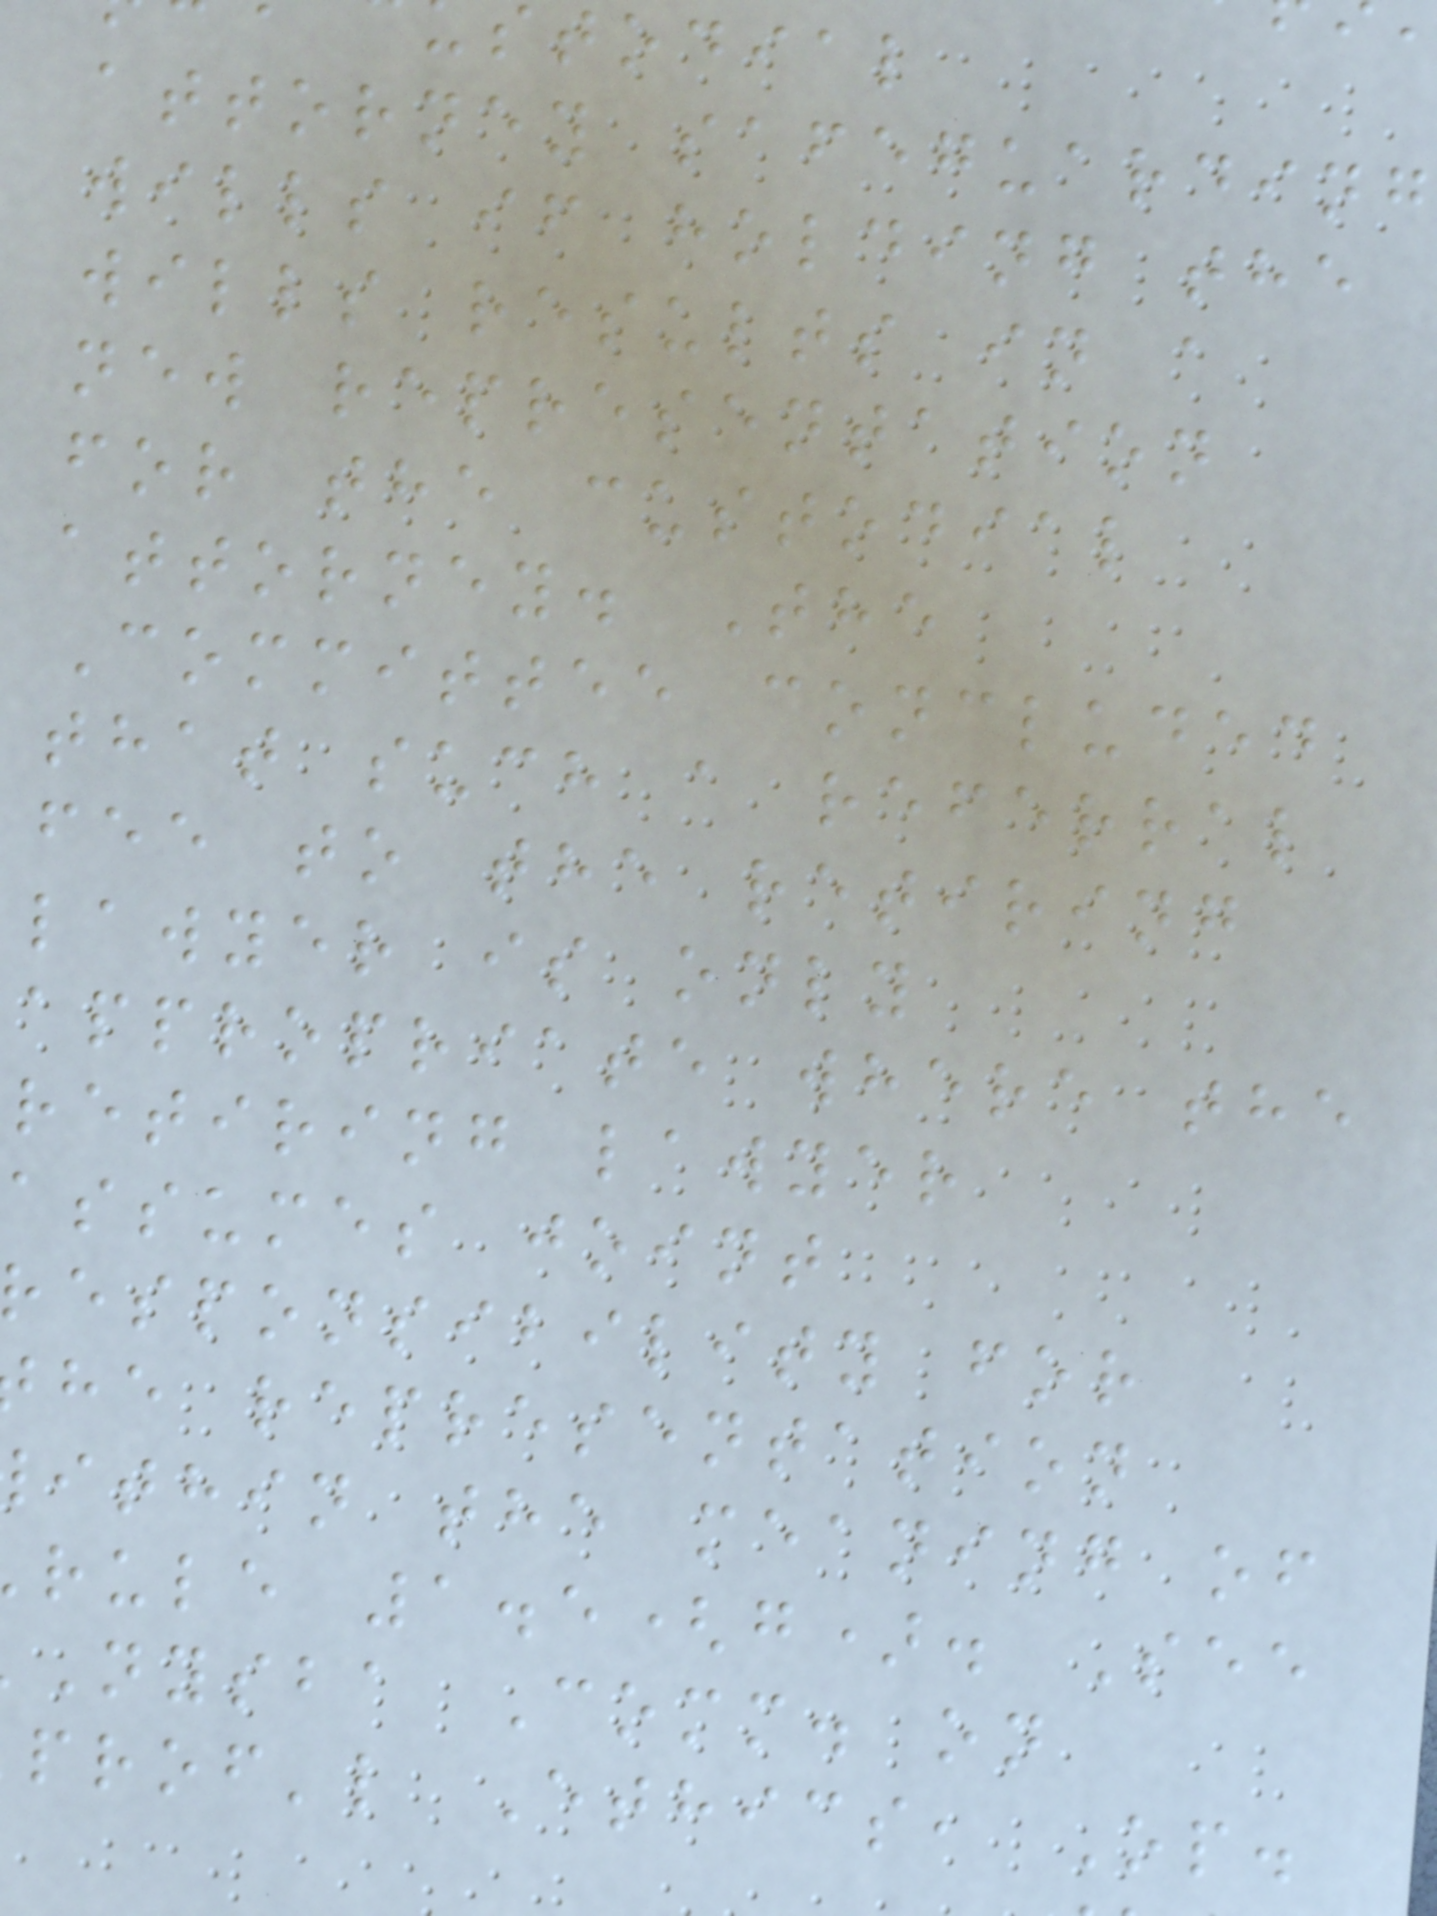todial
attorney safeguarding
wills if holding the
wills results in a
new representation
for the custodial
attorney. The
Committee concluded
that such a referral
fee to the retiring
lawyer is only
appropriate where the
retiring lawyer
assumes joint
esponsibility for
he representation
ithin the meaning of
rule 1.5(g). See
nysba Comm. on
prof'l Ethics, Op.
